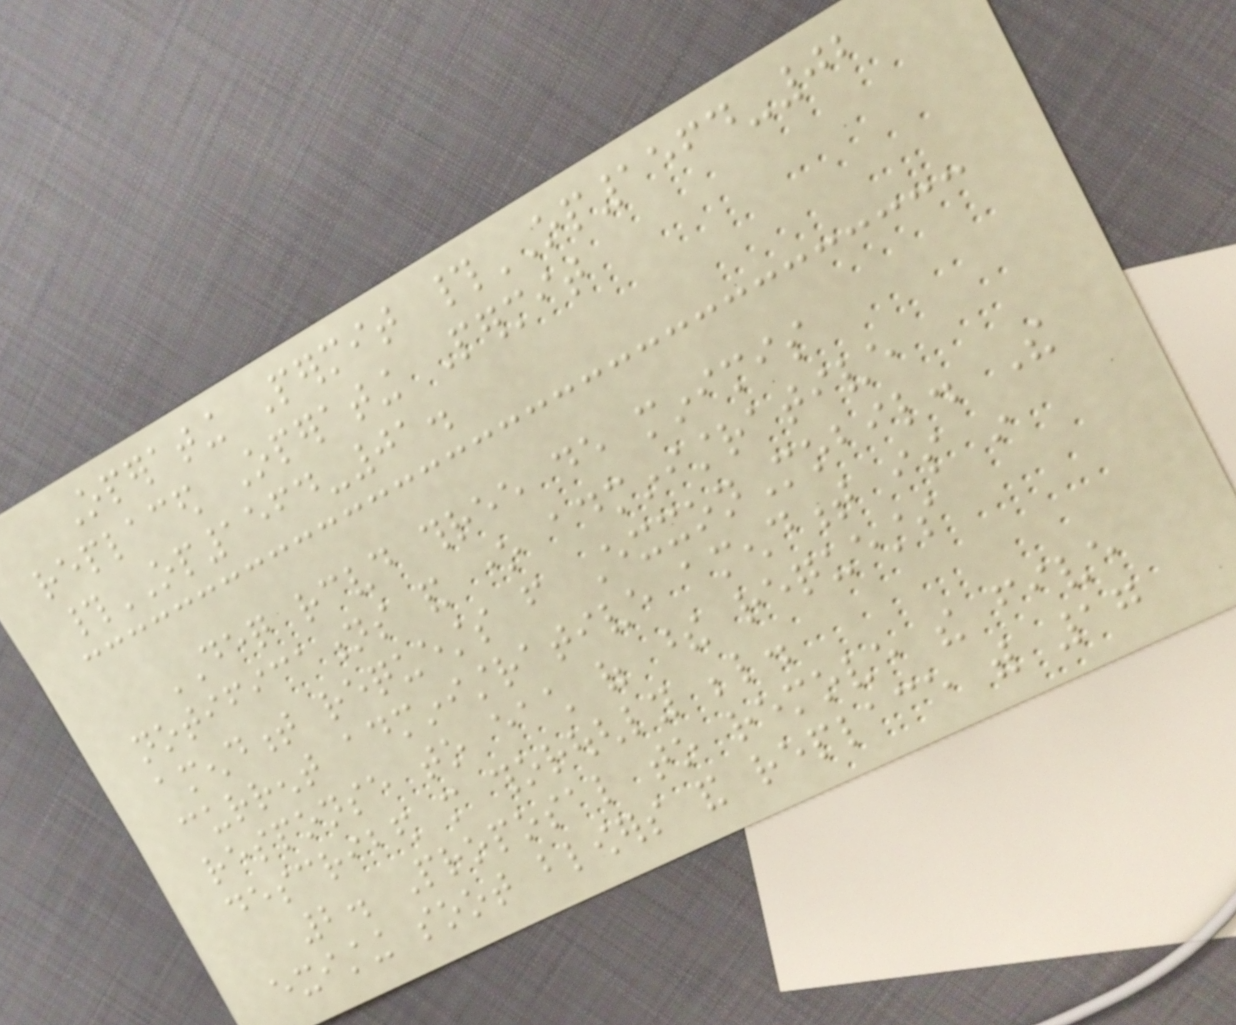Operating Permit #OP1564-02
replaced Operating Permit
#OP1564-01.
DEQ received three de minimis
notifications and one administrative
amendment requests from ExxonMobil. The
current administrative amendment is in
response to each of these requests
described more thoroughly below.
2. Proposal to remove the five
existing soot blowers and replace with 17
